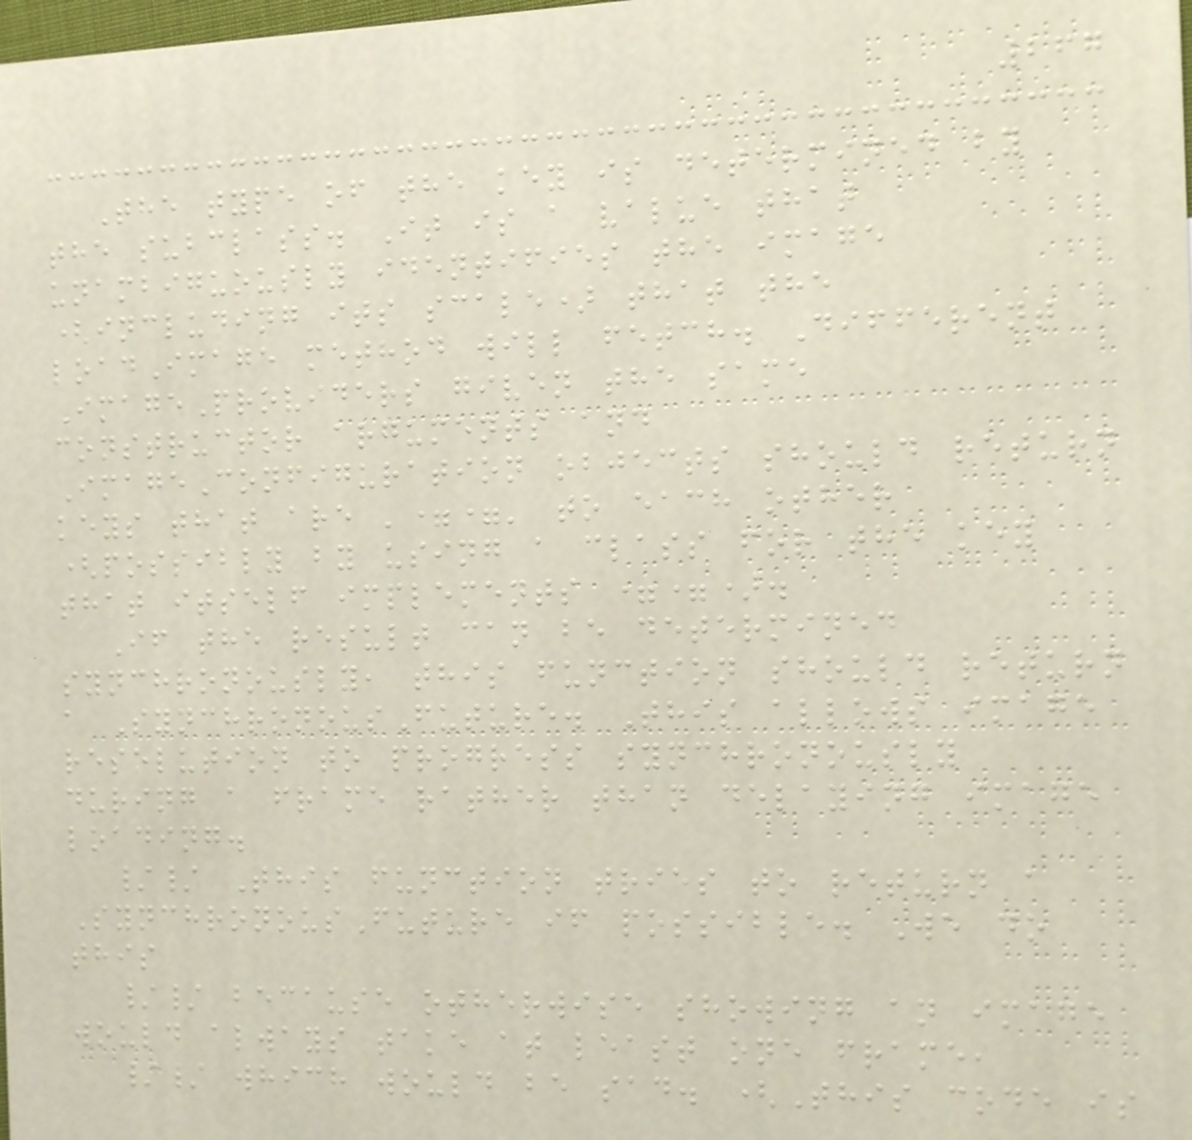267
The type of the key is determined by
the subclass. It is a value that
unambiguously identifies the image
(including its scale) that the
loadImage method will fetch. Different
ImageProviders given the same
constructor arguments and
ImageConfiguration objects should return
keys that are '==' to each other
(possibly by using a class for the key
that itself implements ==).
If the result can be determined
synchronously, this function should return
a SynchronousFuture. This allows image
resolution to progress synchronously
during a frame rather than delaying image
loading.
// This function tries to return a
SynchronousFuture if possible. We do
this
// because otherwise showing an image
would always take at least one frame,
// which would be sad. (This code is
